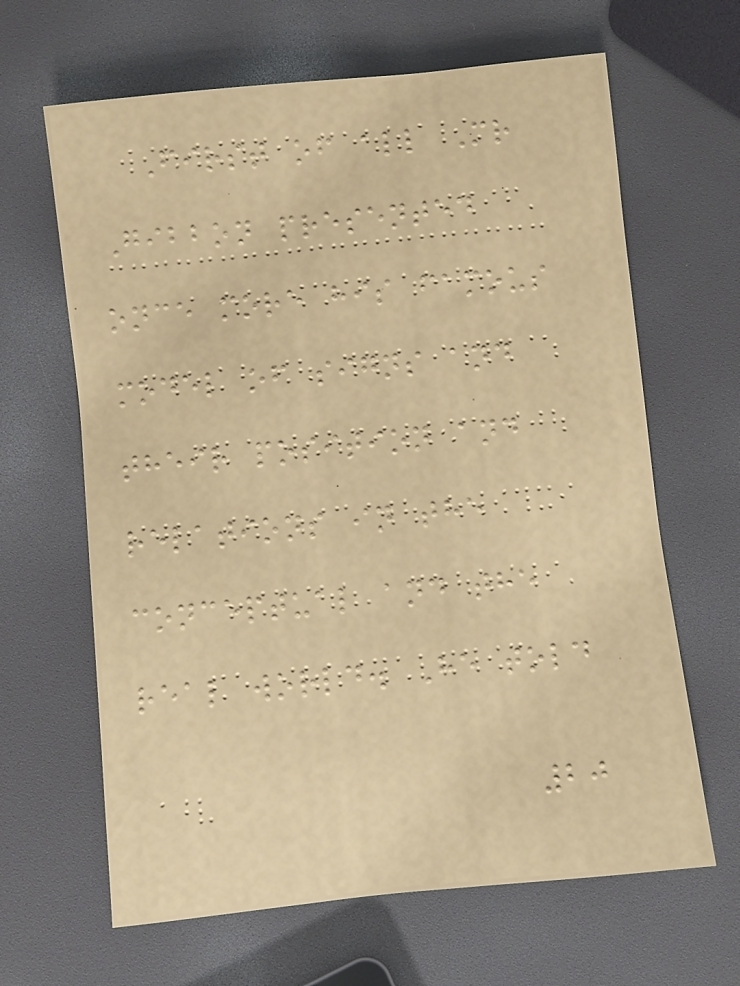First of all Mr
Gibbon presented
once more his famous
model of signs and
their position and
relations in the
conceptual and the
real world. He told
20
